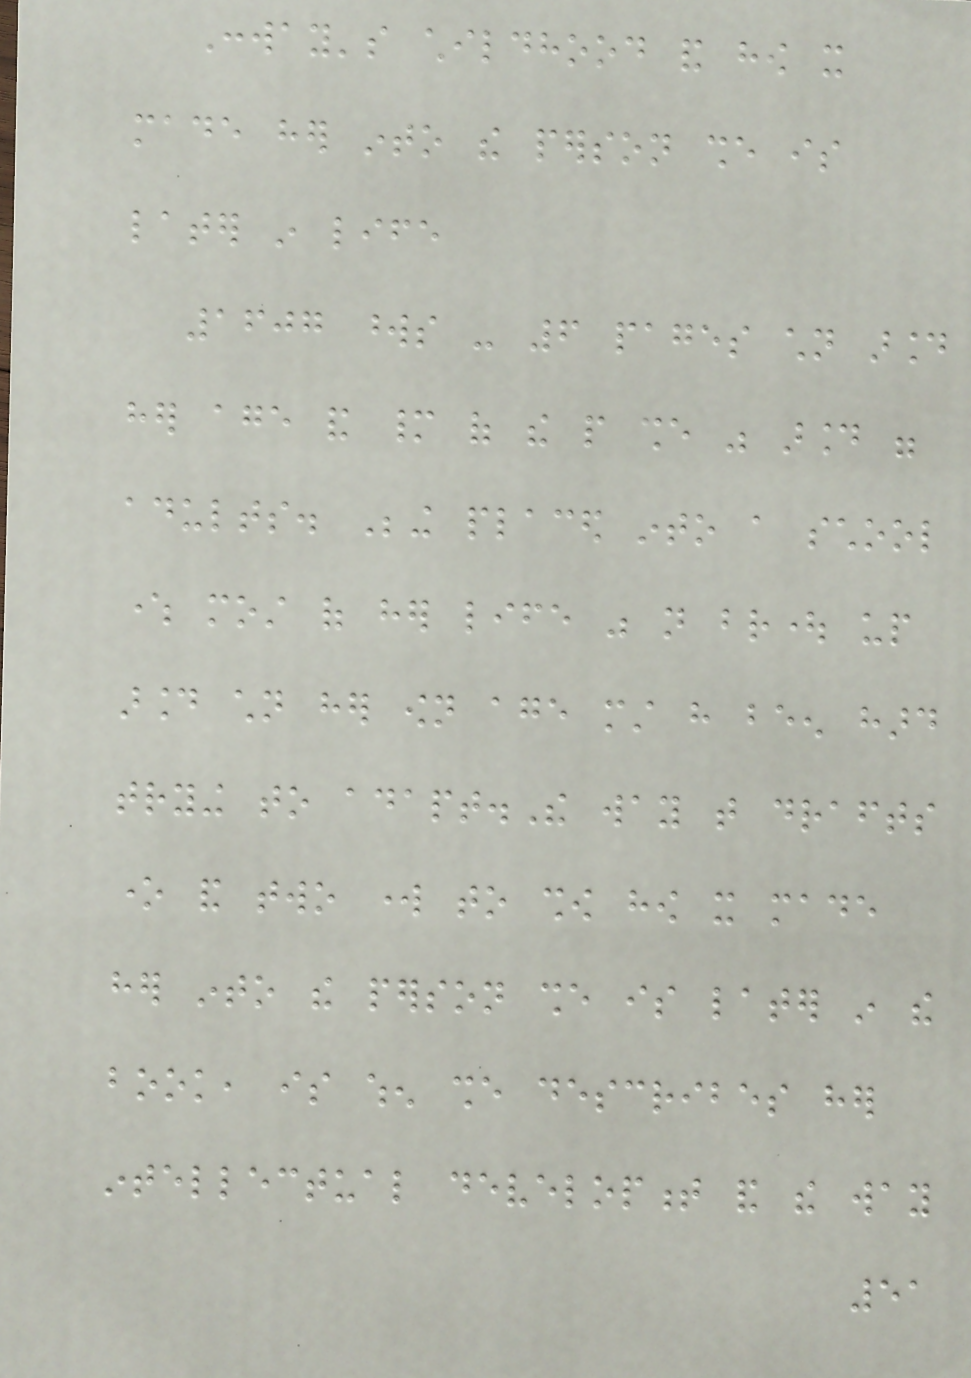Conway's childhood and how it
made her into the person she is
later in life
1607 words - 6 pages children around
her age and many of the people she was around were
adults. Being placed into a school
where most of her life was not brought up
around children her own age must have been hard
trying to adapt.The way that drafts
one and two work to show how it made
her into the person she is later in the
book, is when she describes her
intellectual development and the way
51
